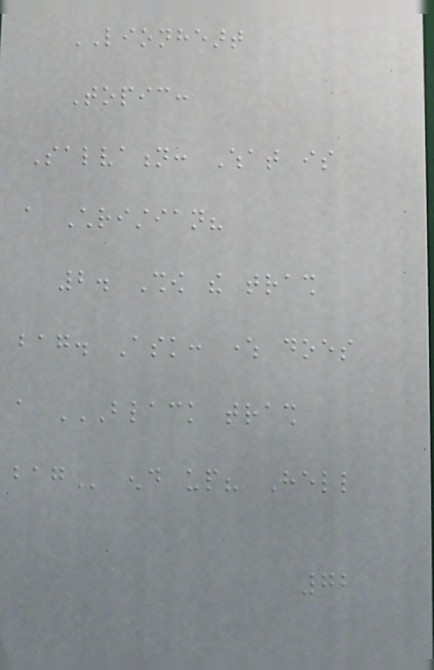LIONHEART
Topic:
Salvation: What is
a Christian?
2. Show the trash
bag. Ask: where does
a BLACK TRASH
BAG end up? Hell
72
